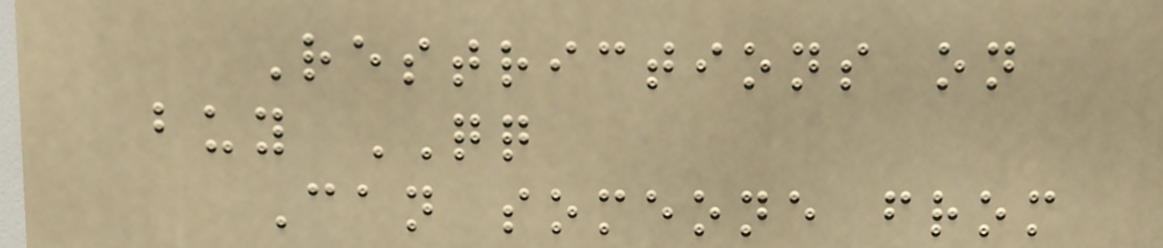Restrictions on
buy QQ
Can someone from
